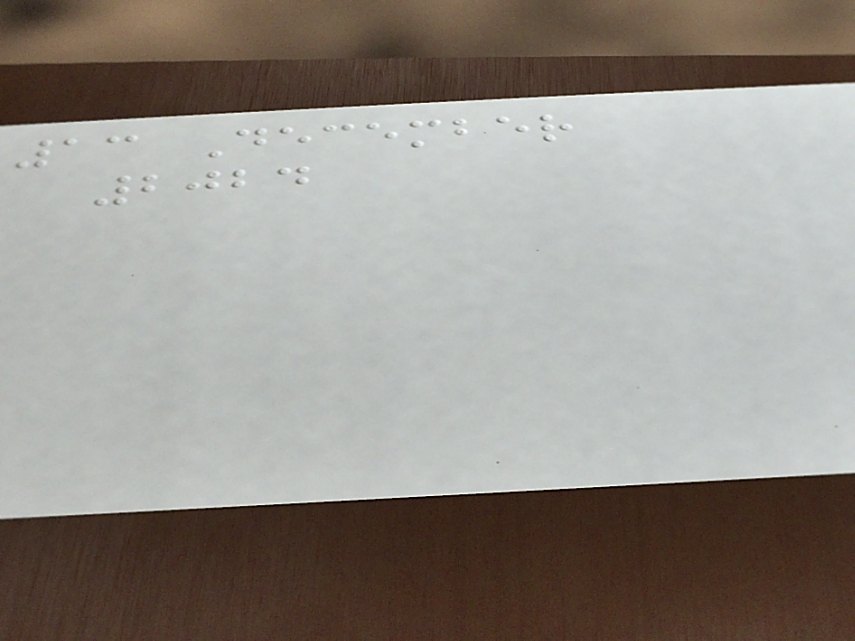13 December
2024
